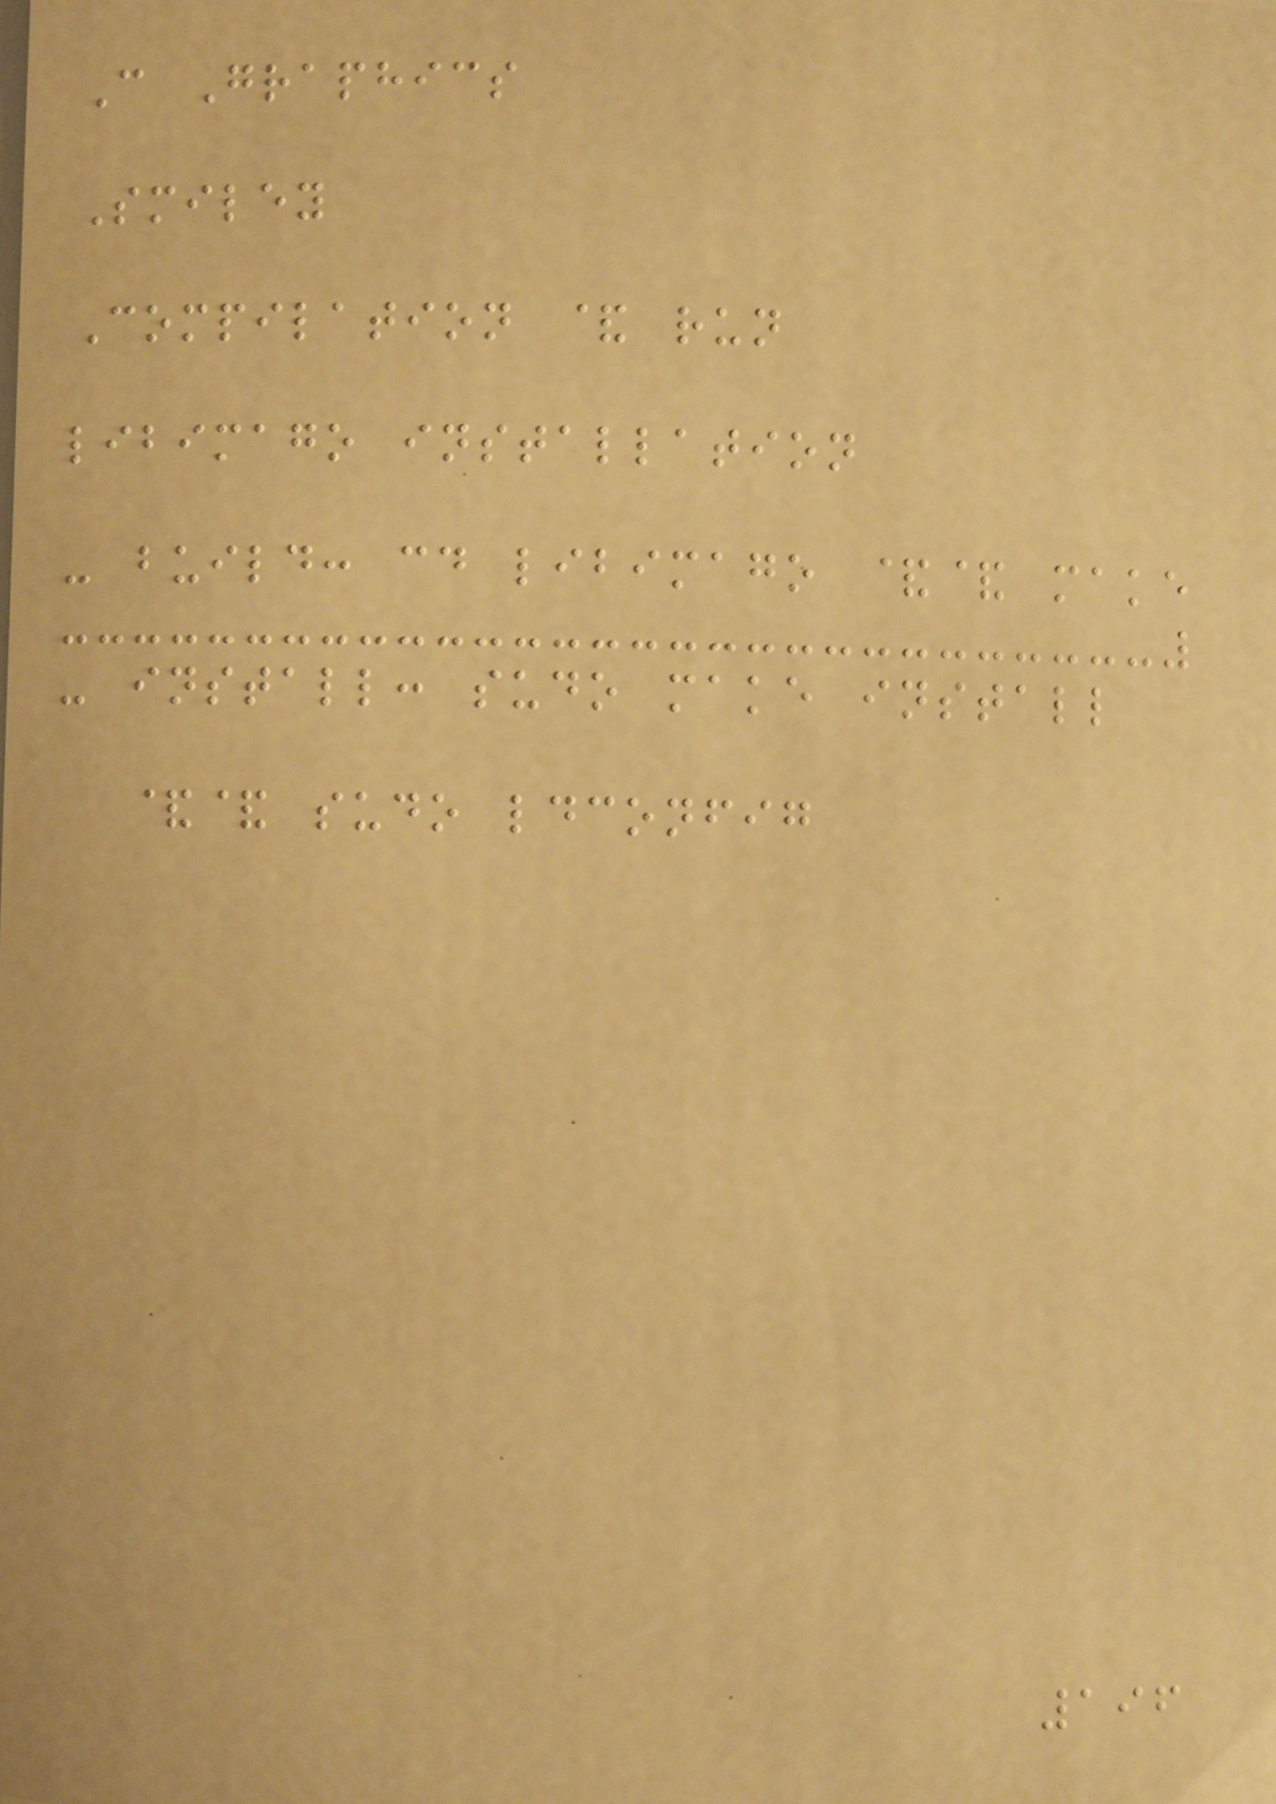C Graphics
Smiley
Compilation & run
libimago installation
- build: cd libimago && make
- install: sudo make install
&& sudo ldconfig
196
